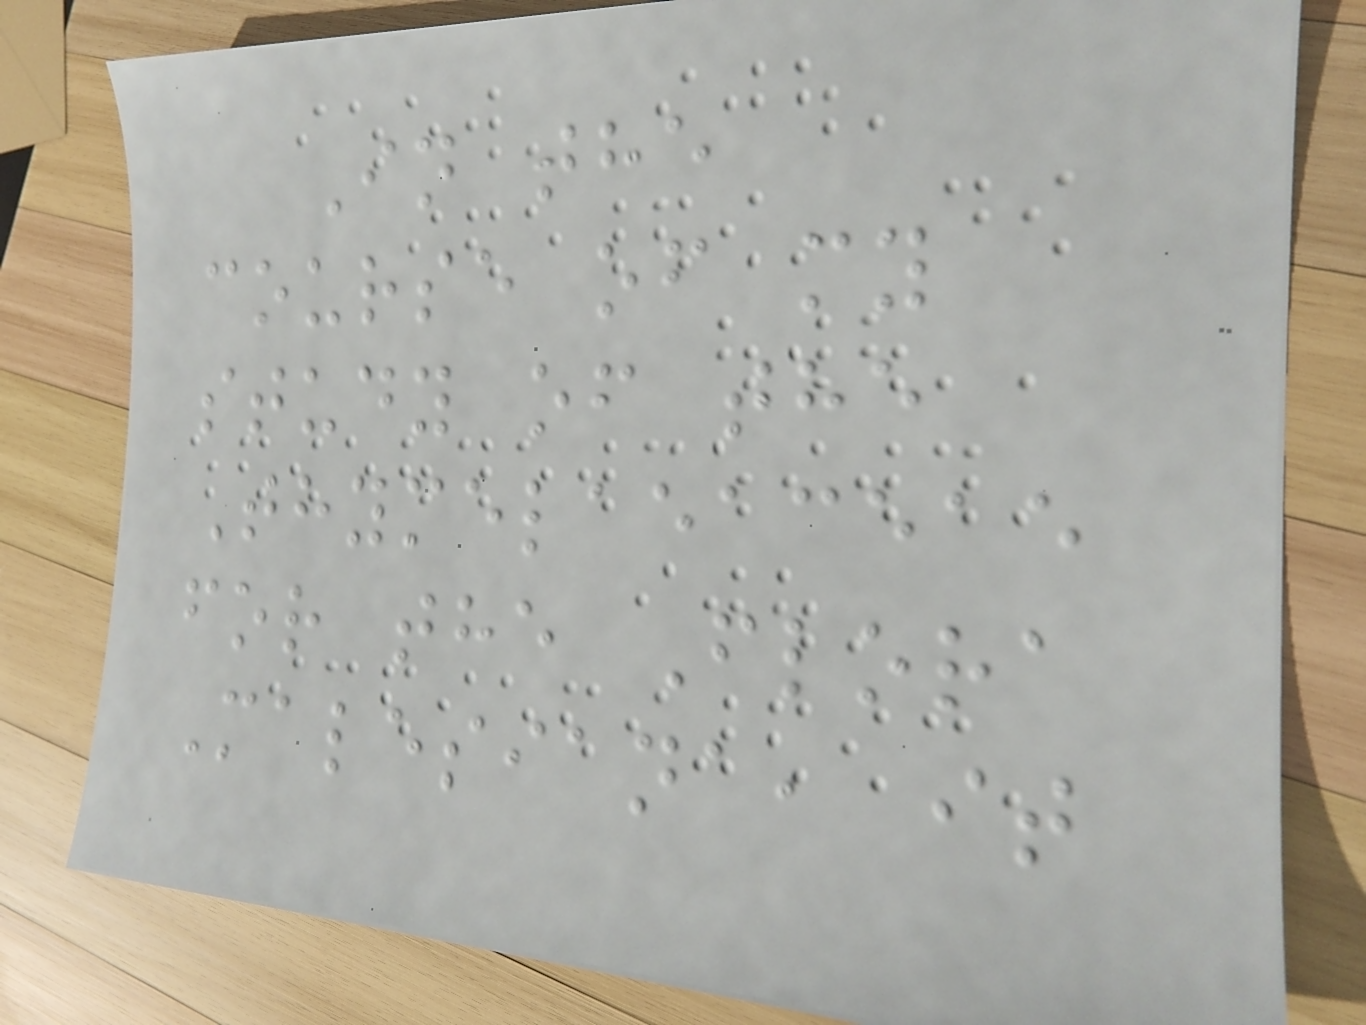In the
course of my
study of the
Thymelaeaceae
for the Flora
Malesiana, it
